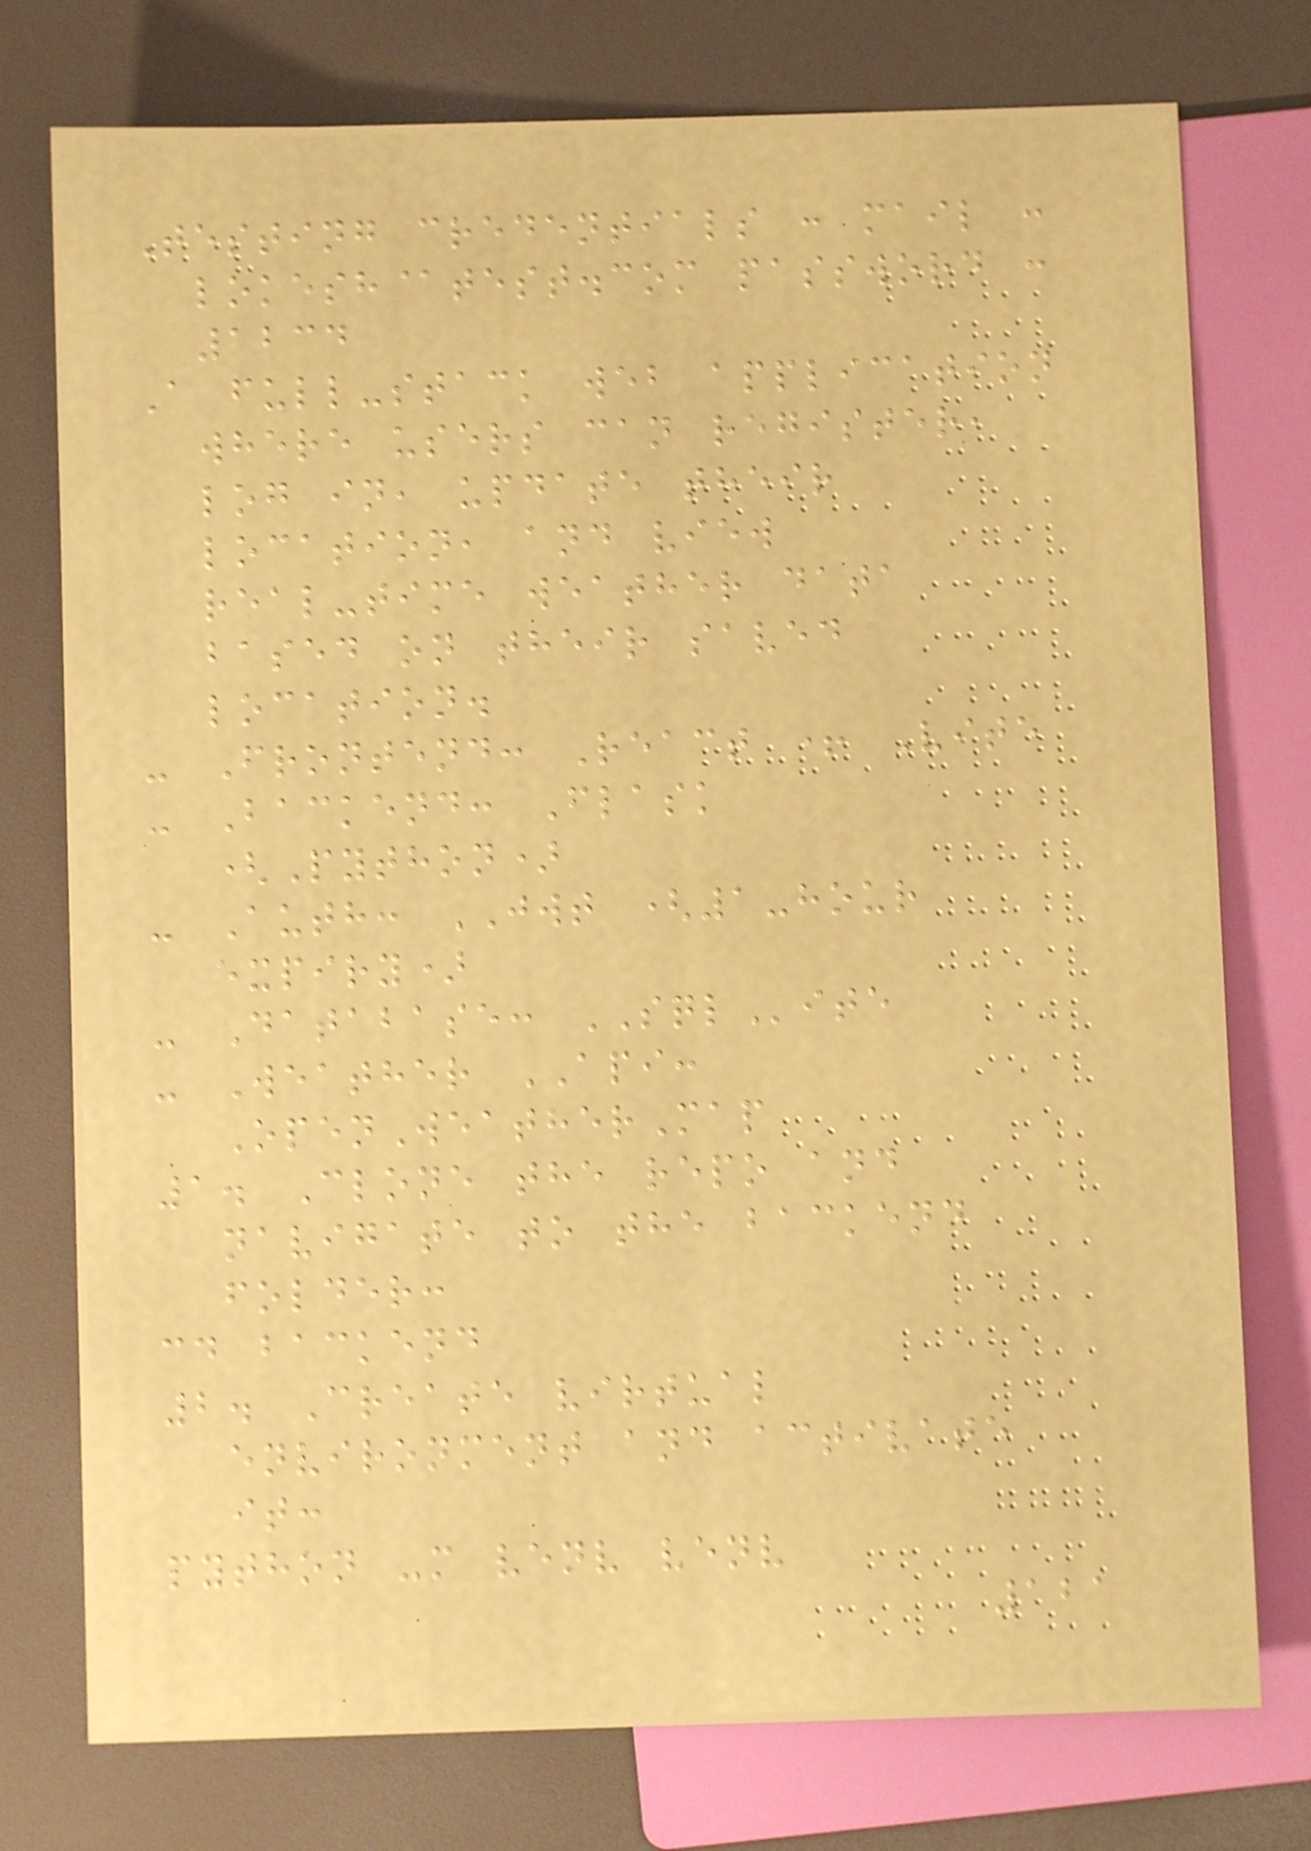Testing credentials : mail :
lokesh@test.com password :
1234
A full-stack web application
where users can register,
log in, update their
location, and view
real-time weather data
based on their saved
location.
- Frontend: React + Vite
- Backend: Flask
(Python)
- Auth: JWT (1-hour
expiry)
- Database: SQLite
- Weather API:
OpenWeatherMap
1. Clone the repo and
navigate to the backend
folder:
cd backend
2. Create virtual
environment and activate
it:
python -m venv venv
121
